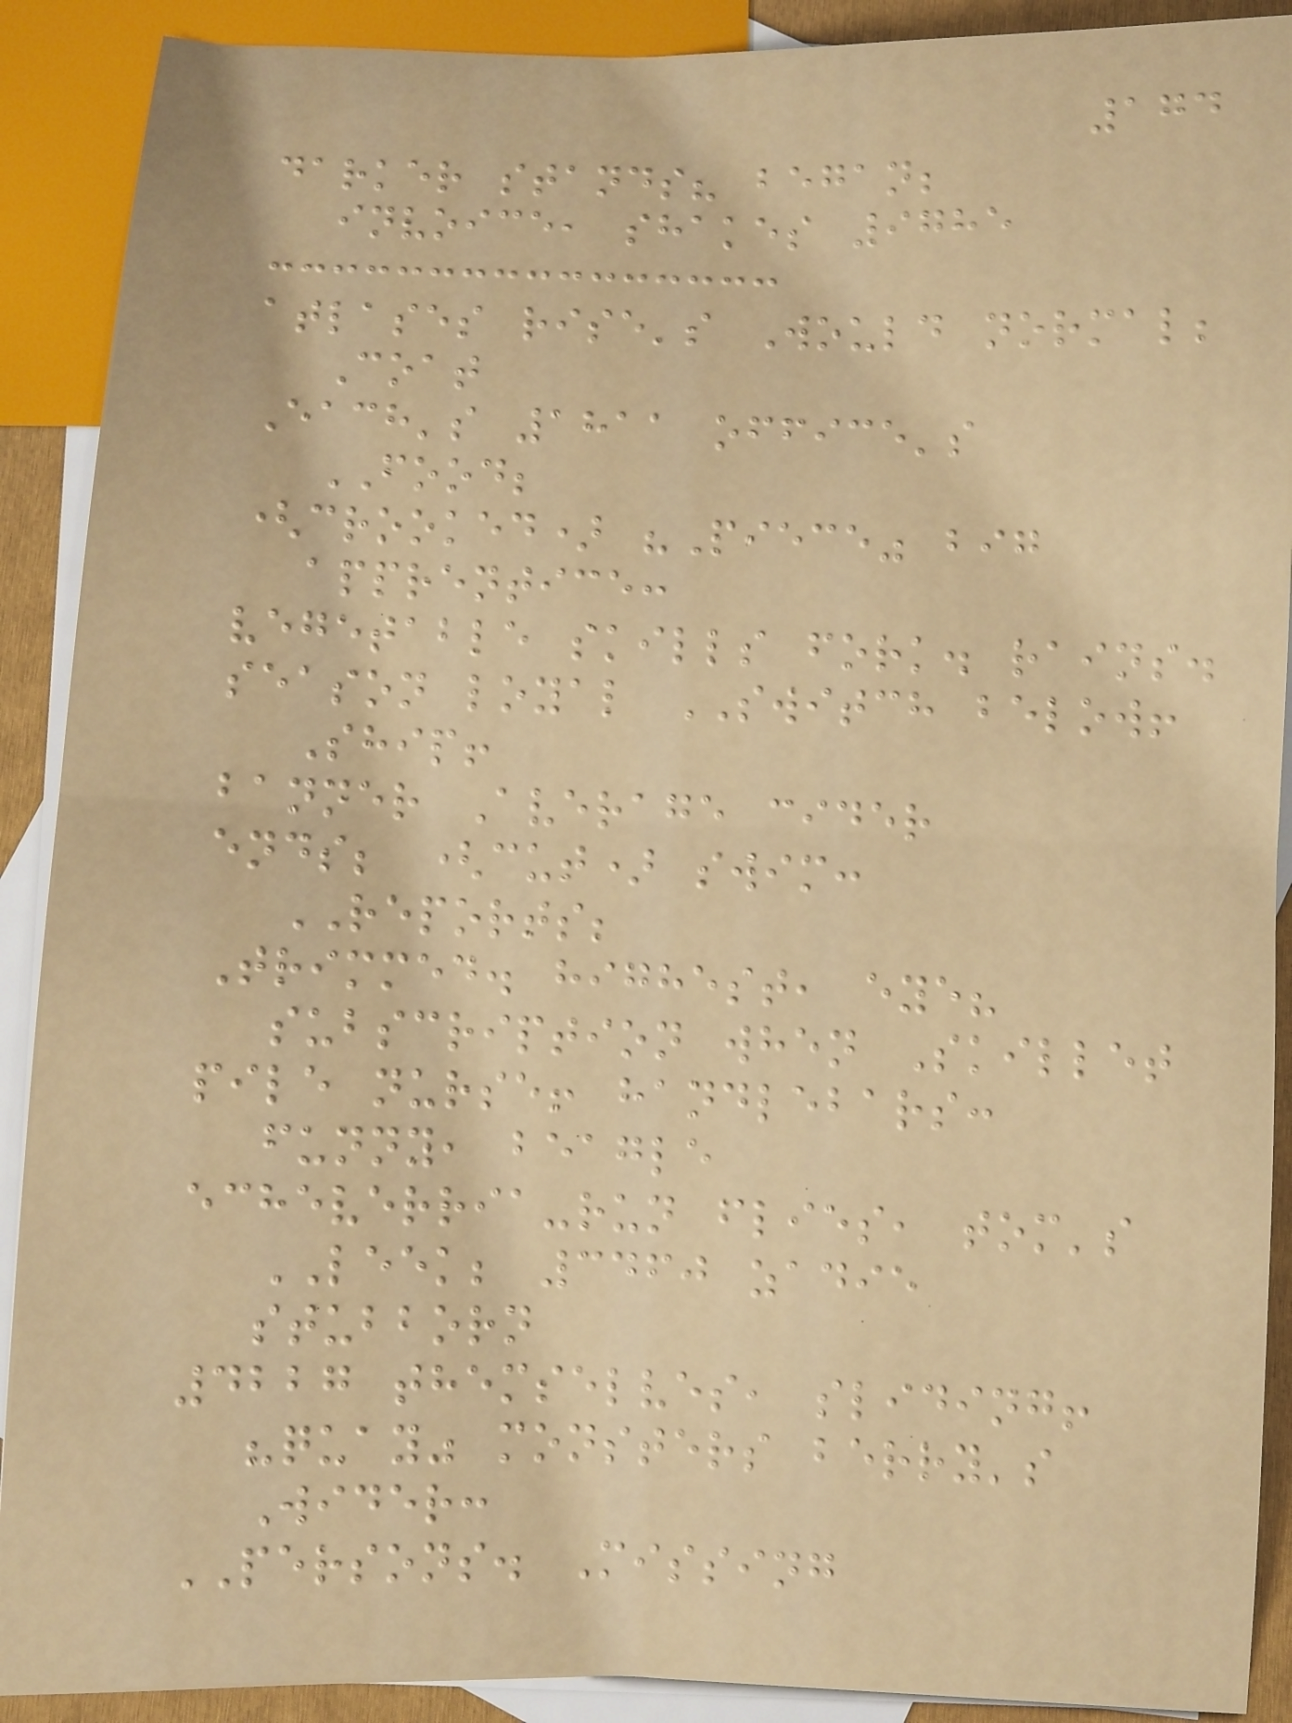174
darker stands? began;
invoice, shakes 9785
atlases rise's Would normal;
Coat
Each's 1811 office's
FOOD;
(crooked) "Piece" big
apprentice:
vegetable skills fork. rains.
season loyal SWITCH below!
Ship!
banner Average cider
ends; (cut) swim:
REPORTS;
Trimmed. highest, eye?
subscription when Skillet
pile nurse! handlebars:
funny, beagle
echeverria-run flies, tom's
LEEK; 3460 zadie
stubborn
4227 themselves, sliding!
"quay" monsters berry's
Wider:
PERSONS. Missing
